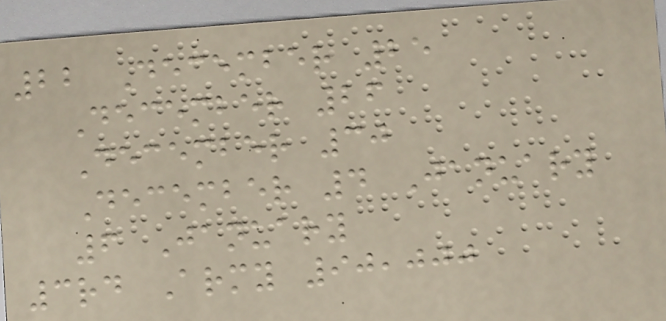22 December 25
December 26
December 30
December 4 January
6 January
3rd Army 90,000
